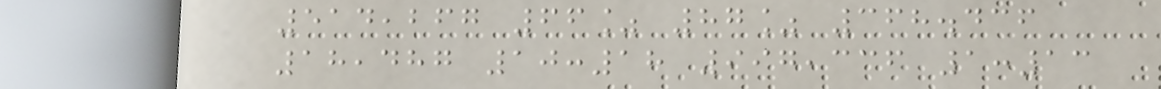514,267 66% 87% 368.436
18,487 10:18 997,336 1:13
